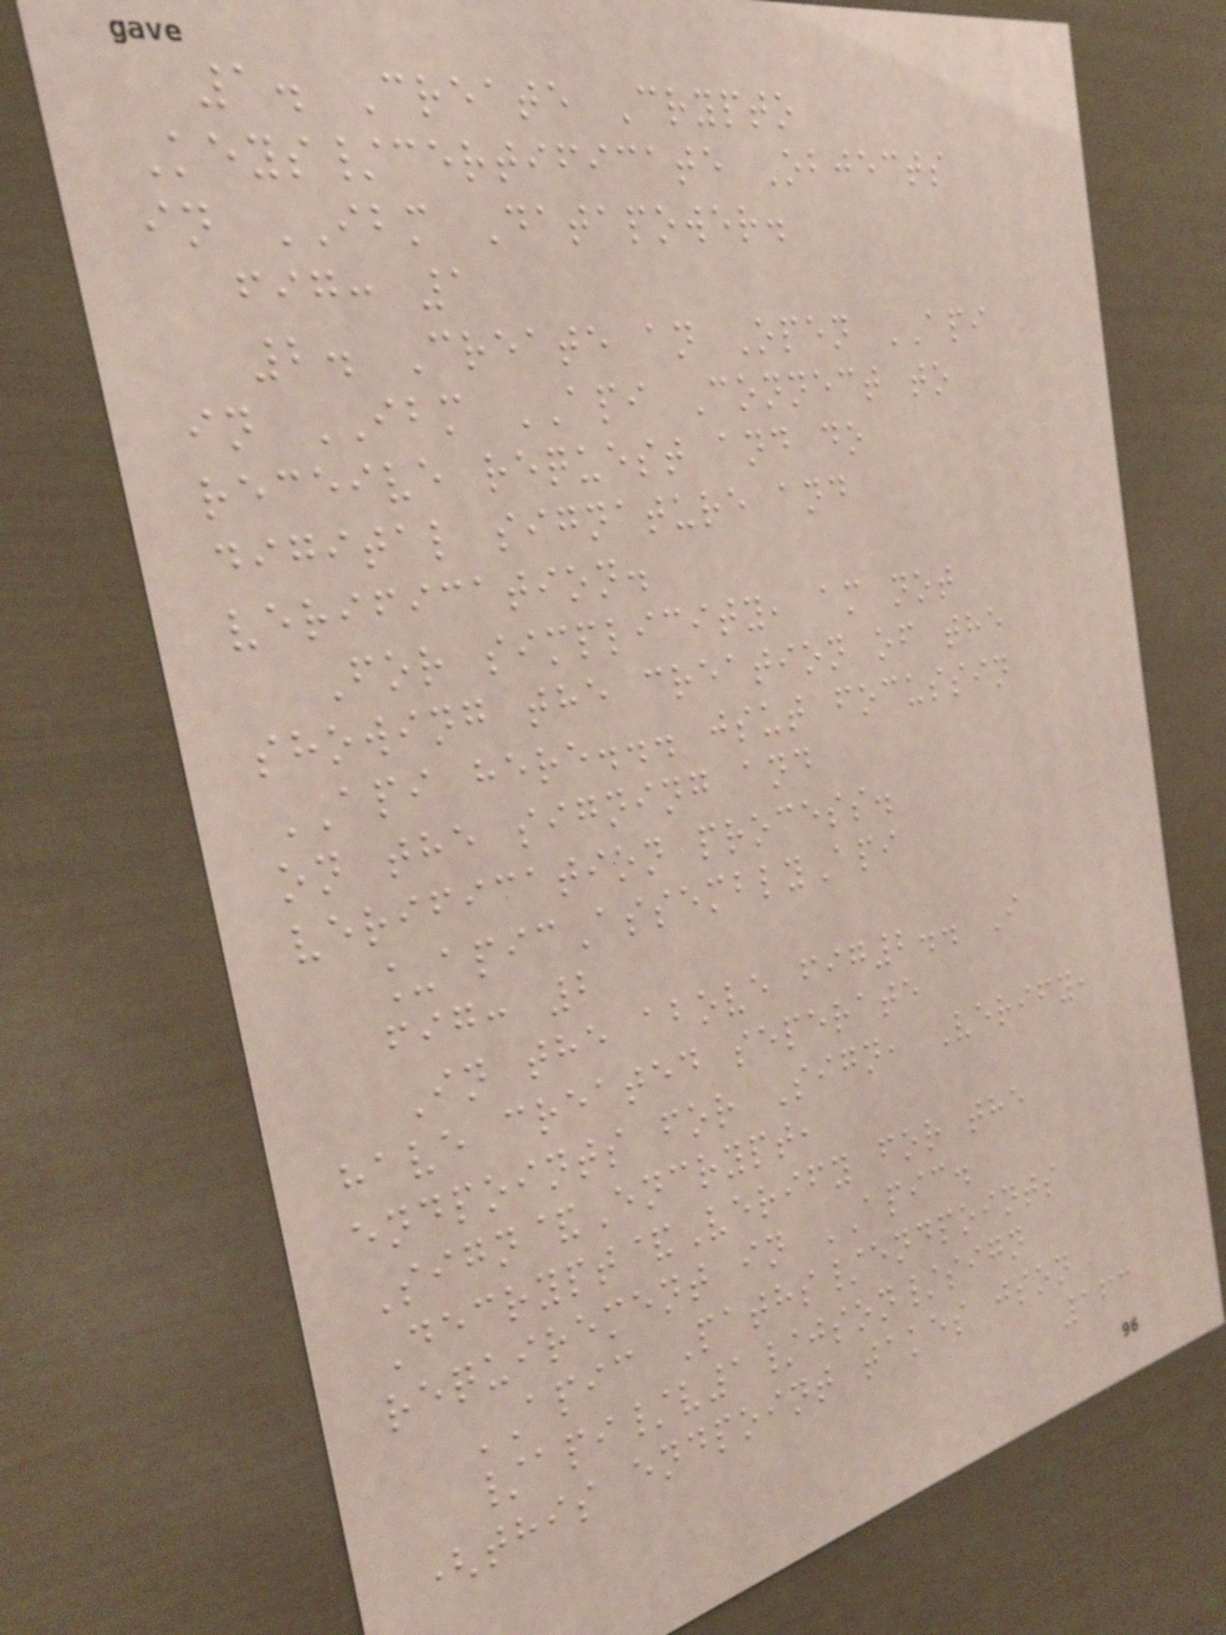1. Create Crypto
Keys/certificate Objects
in IBM Datapower.
fig: 1
2. Create an Open API
in IBM API Connect to
receive request and do
digital signature and
verification.
For simplicity, am not
showing the creation of the
API here... jsut focussin
on the signing and
verification process.
_apicAssemblyApi
fig: 2
In the above fig2.. I
have created seperate
endpoints for Sign, Verify,
Sign&Encrypt,
Decrypt&Verify for the
requirement in APIC.
APIC Paths/endpoints
/api/v1/json/sign
(this endpoint takes json
163
